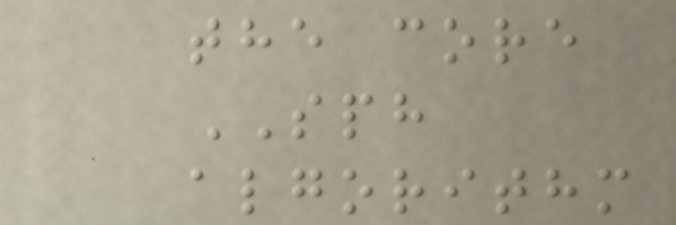the core
SPH
algorithm
